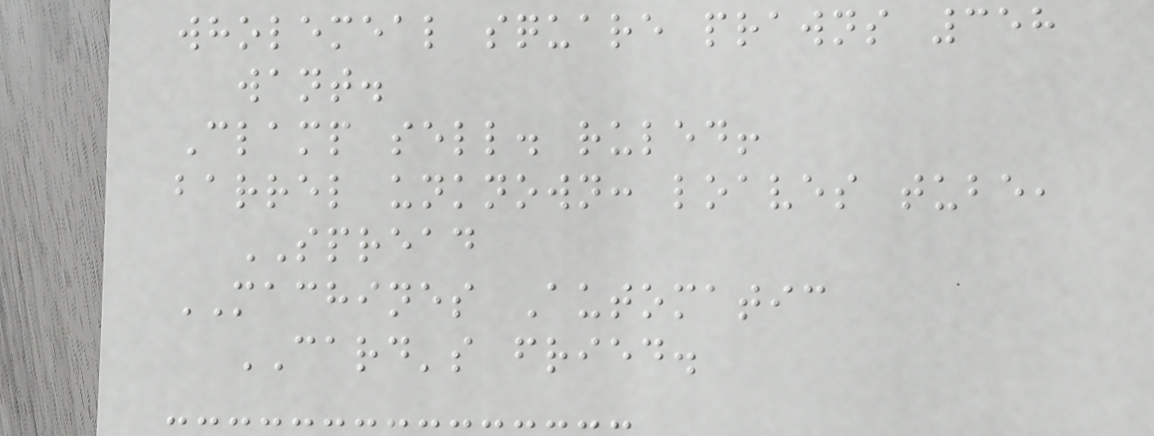wholemeal square prawns 358
want.
Clamp sell. ruled!
barrel unknown: loaves tube,
SPREAD
MACHINES Automatic
CARD's fried.
